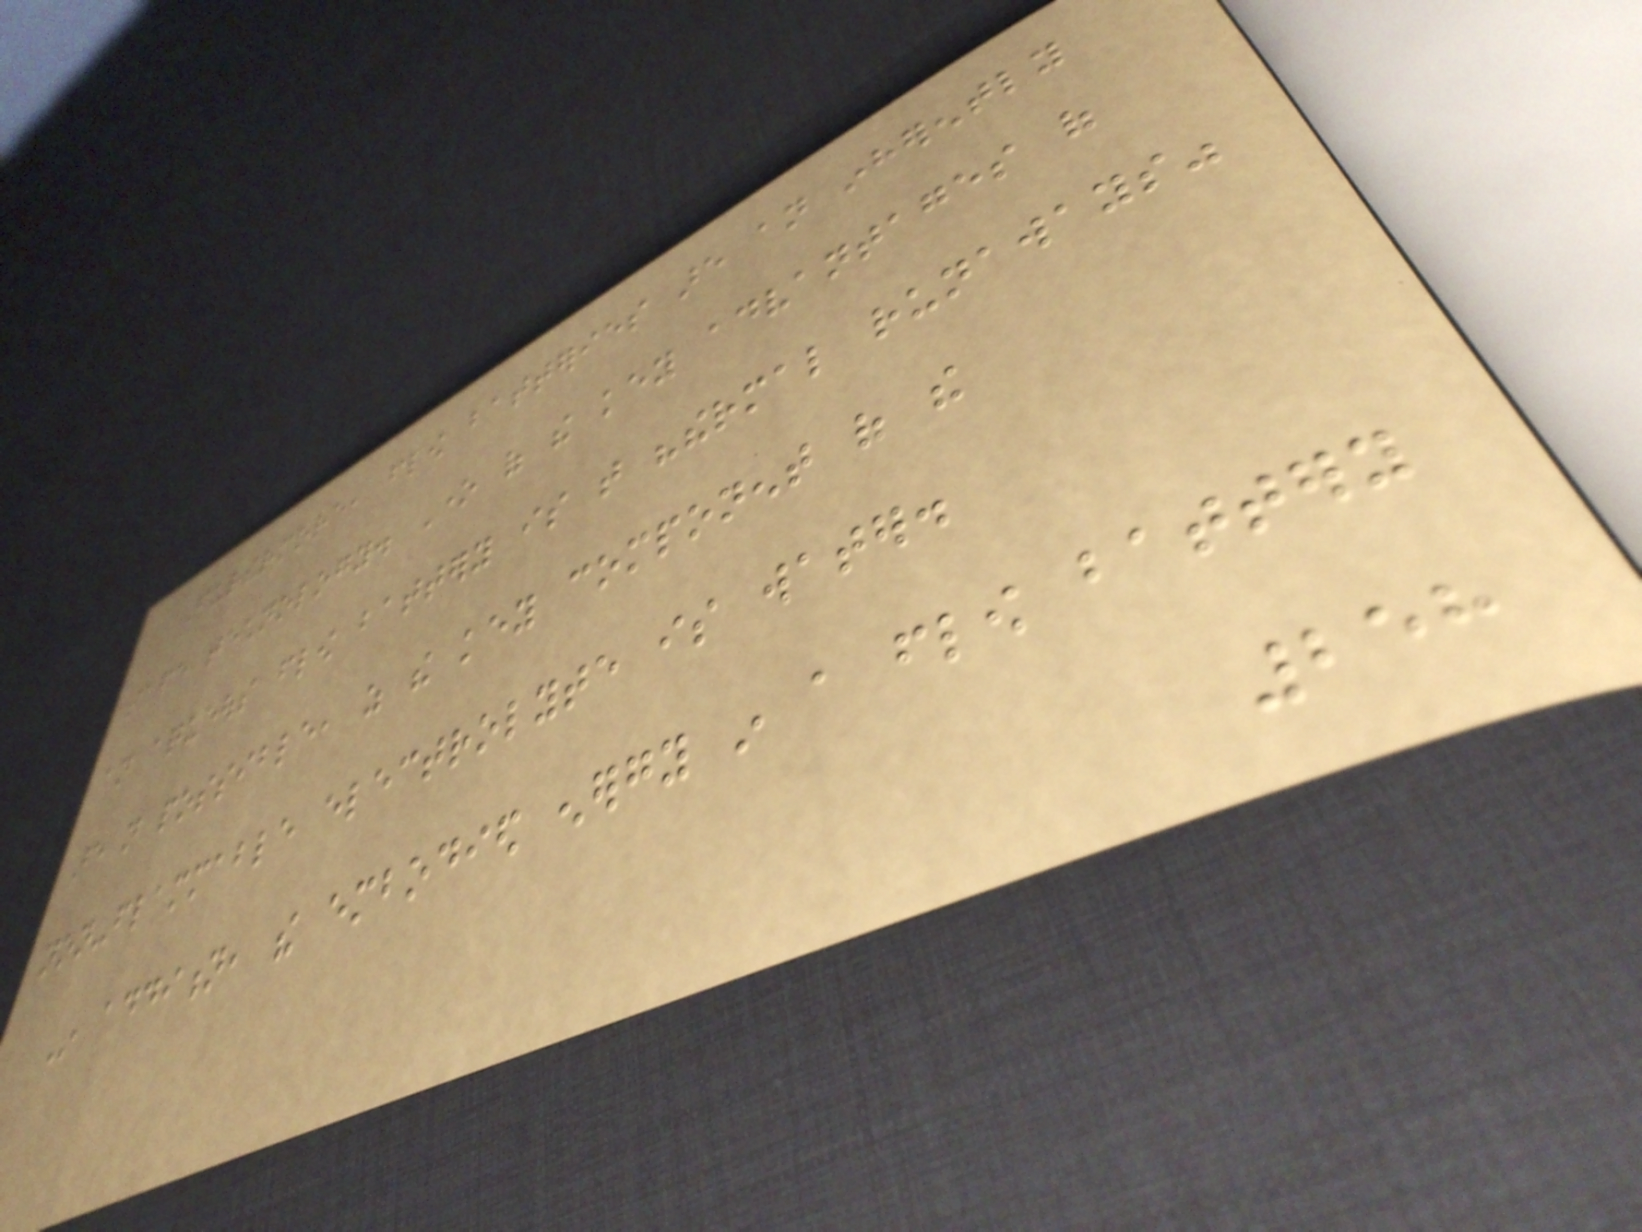Furthermore, flow batteries are an inherently
safe technology. One of the key advantages of
an aqueous flow battery is that "thermal runaways"
are not possible, as the key component of the
non-flammable electrolyte is water.
In addition, the embodied energy in a flow battery
258
